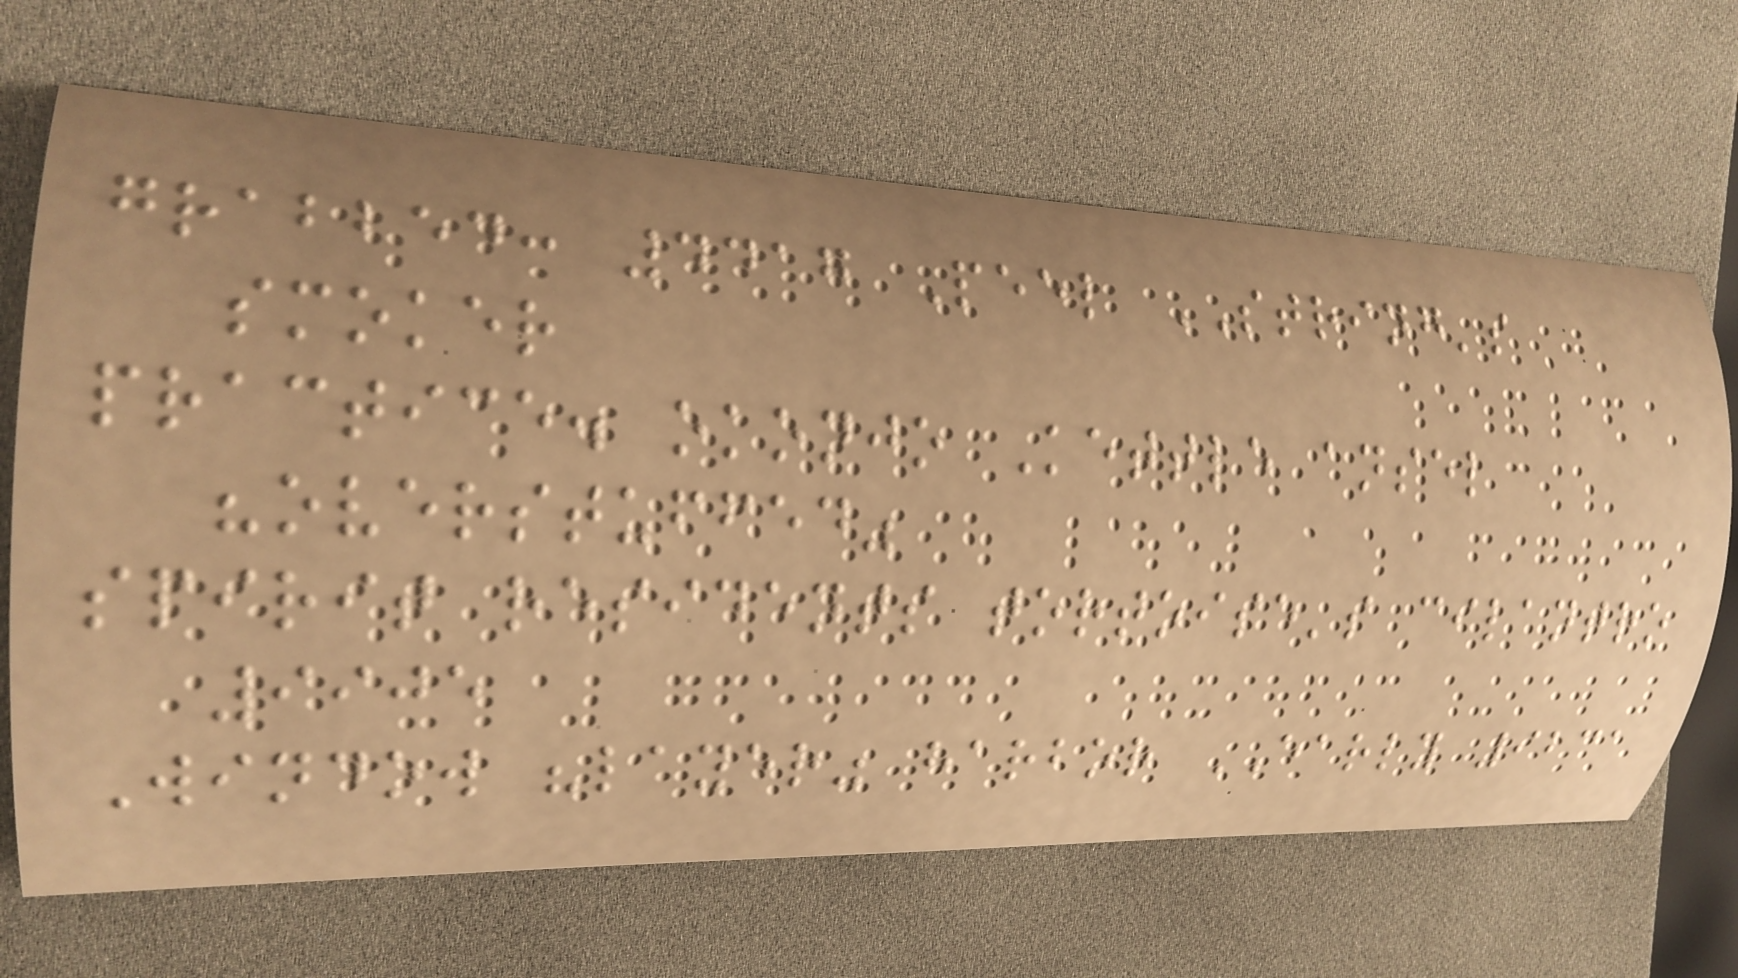grabbed: 4417 Peel STRING's
smoker
practice. okonjo Kettle ansel
"overstuffed"
spirit residents tortoise's cilantro
9905
Window "layer" harbor EARLY 9231
